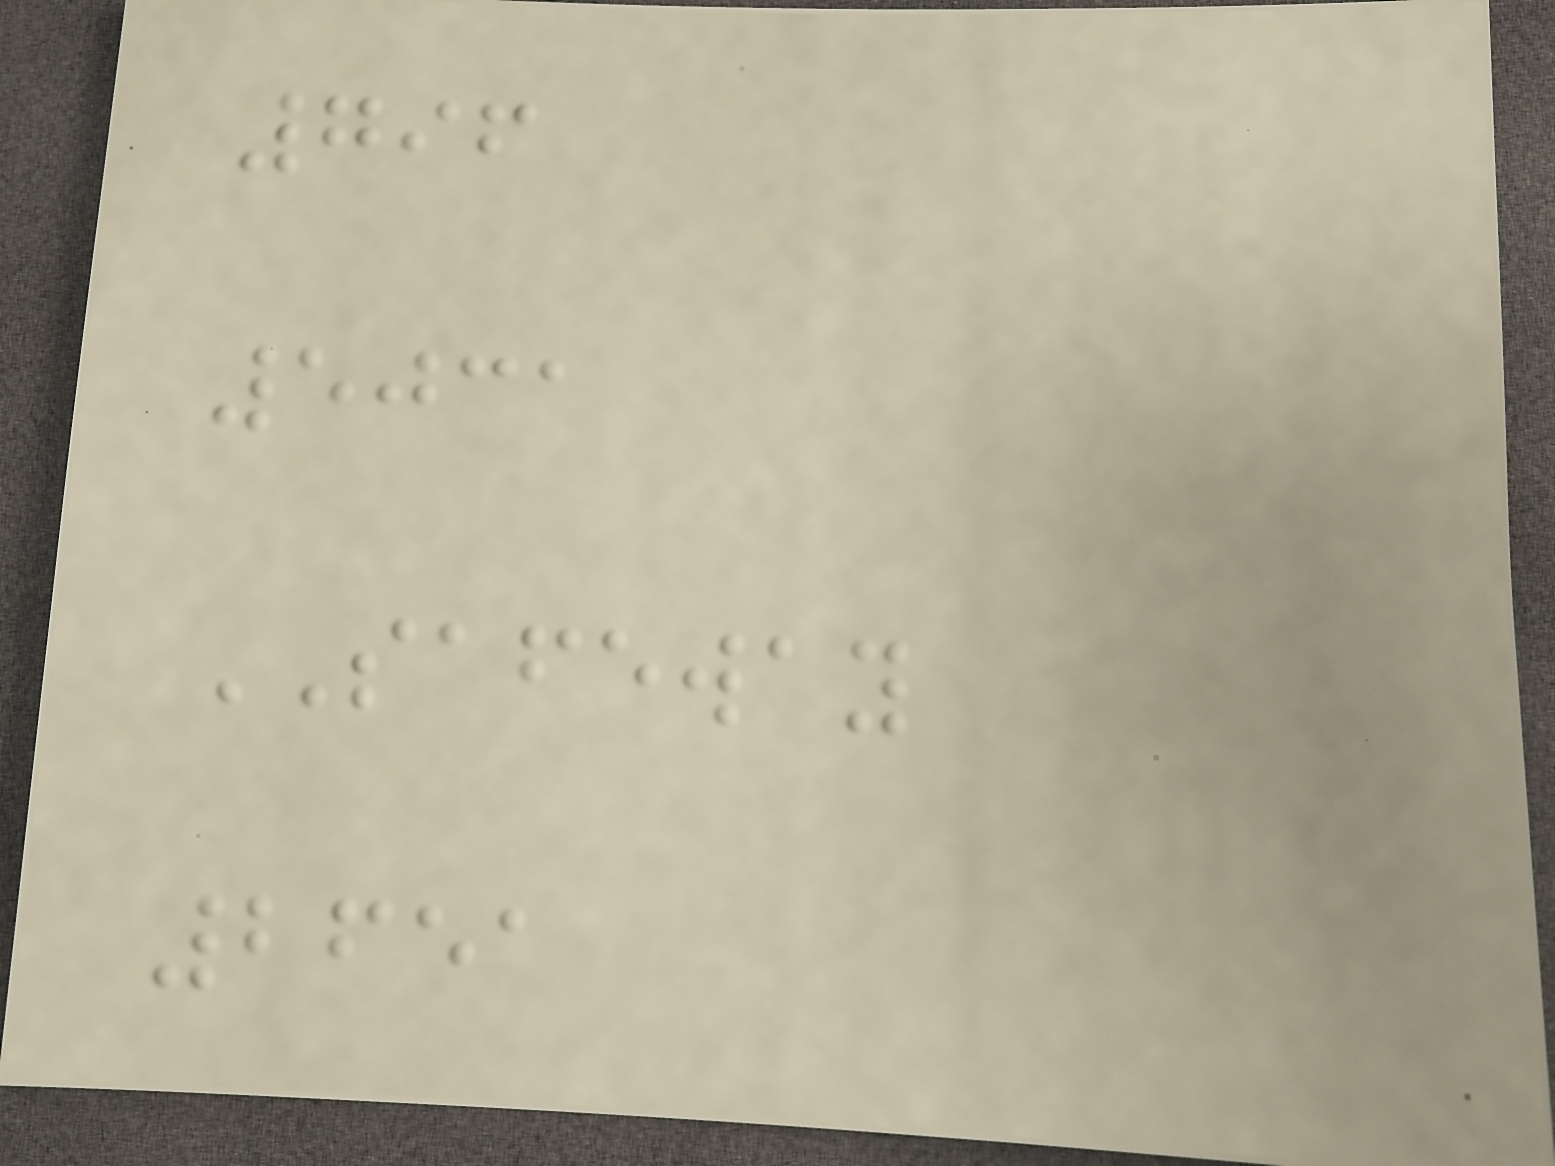796
5031
SAFEWAY
2651
